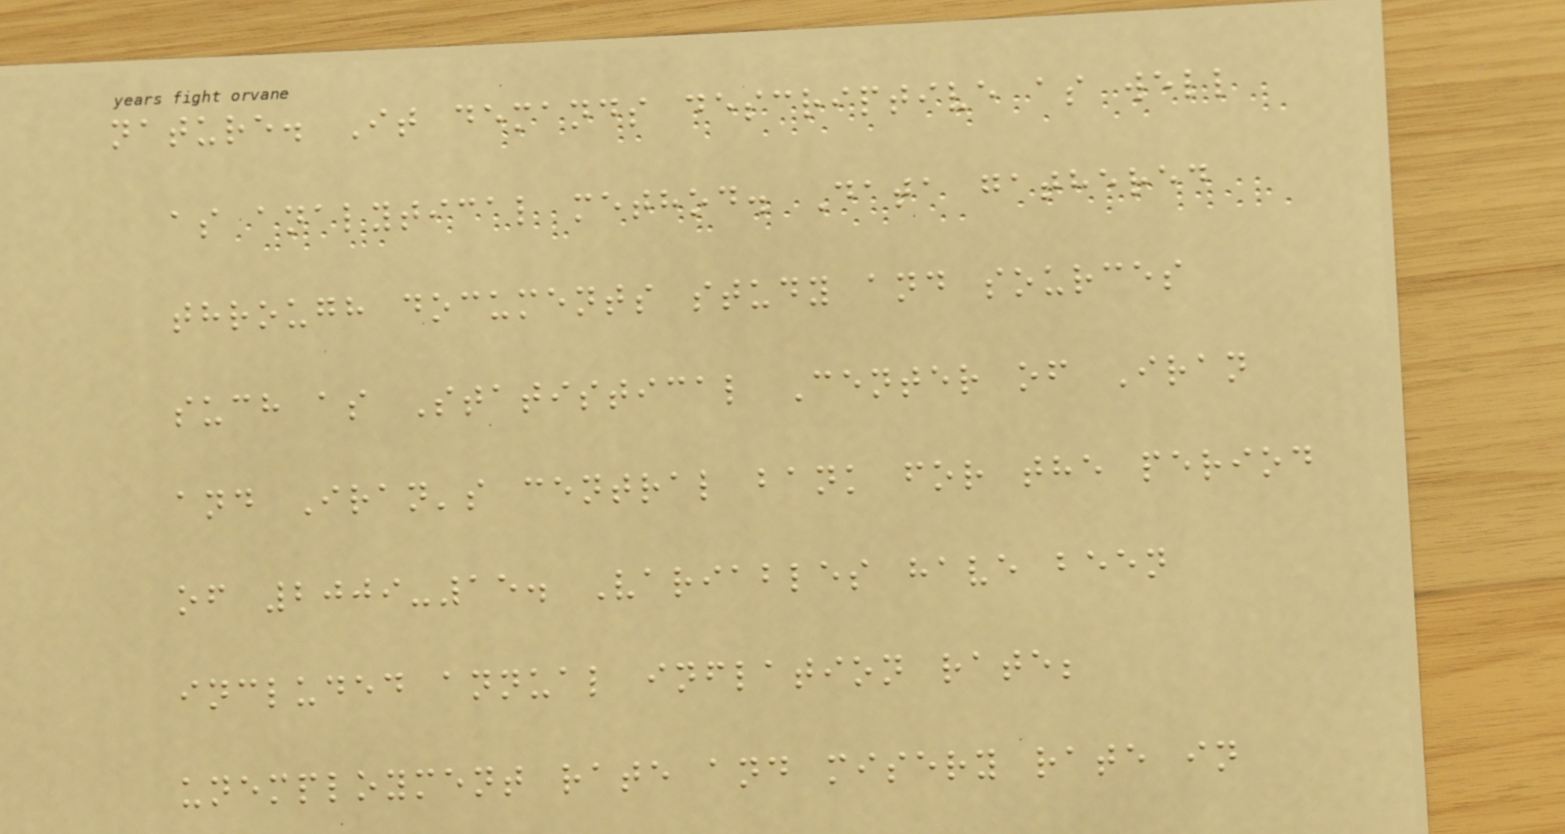nature. It demands descriptive as well
as analytical method. Data gathered
through documents study and sources
such as Statistical Center of Iran
and Iran's central bank for the period
of 2009-15. Variables have been
included annual inflation rate;
unemployment rate and misery rate in
